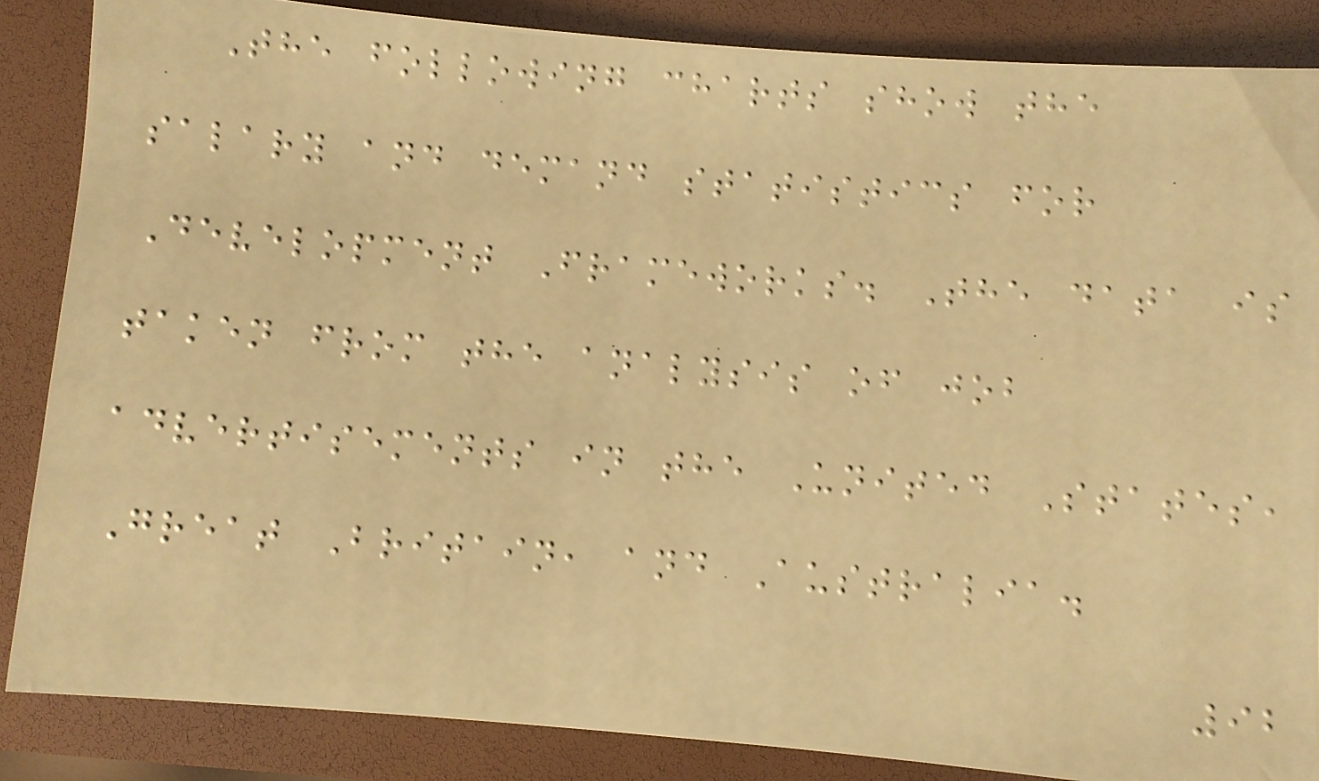The following charts show the
salary and demand statistics for
Development Frameworks. The data is
taken from the analysis of job
advertisements in the United States,
Great Britain, and Australia.
92
